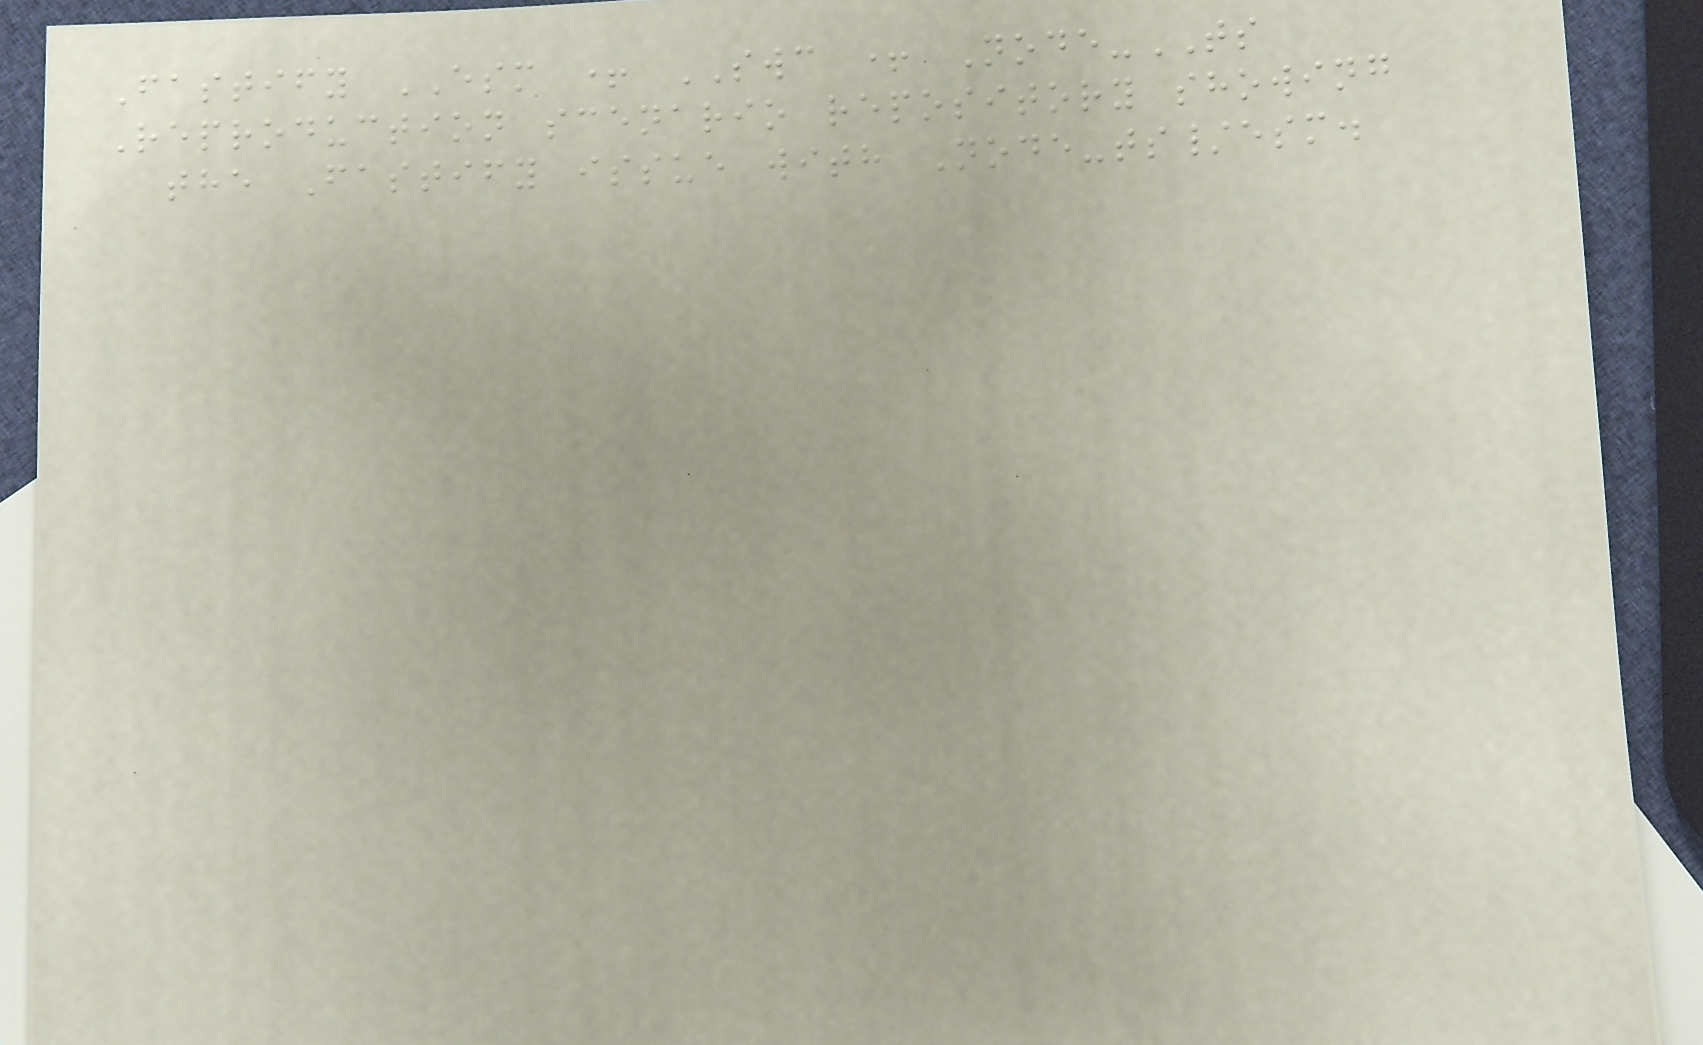Fastify ESM + SWC + Node-TS
Reproduction scenario repository showing
the Fastify issue with Node-ts/esm.
